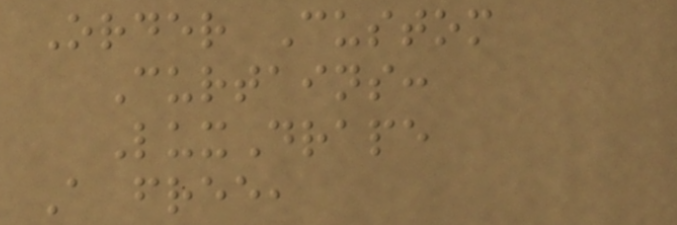Order Custom
Curtains:
LuxDrape
A free,
